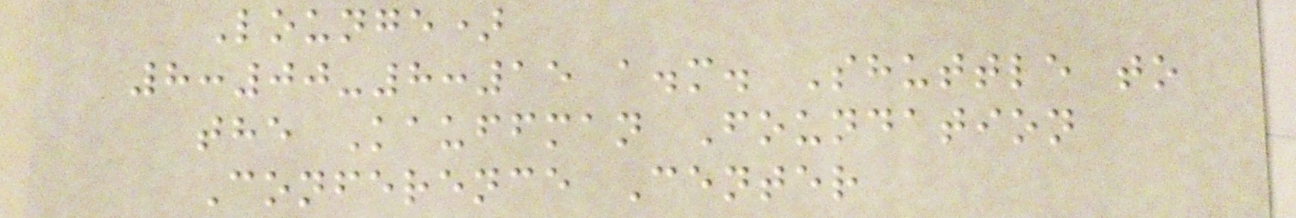Lounge)
8:00-8:15 a.m. Shuttle to
the Kauffman Foundation
Conference Center
